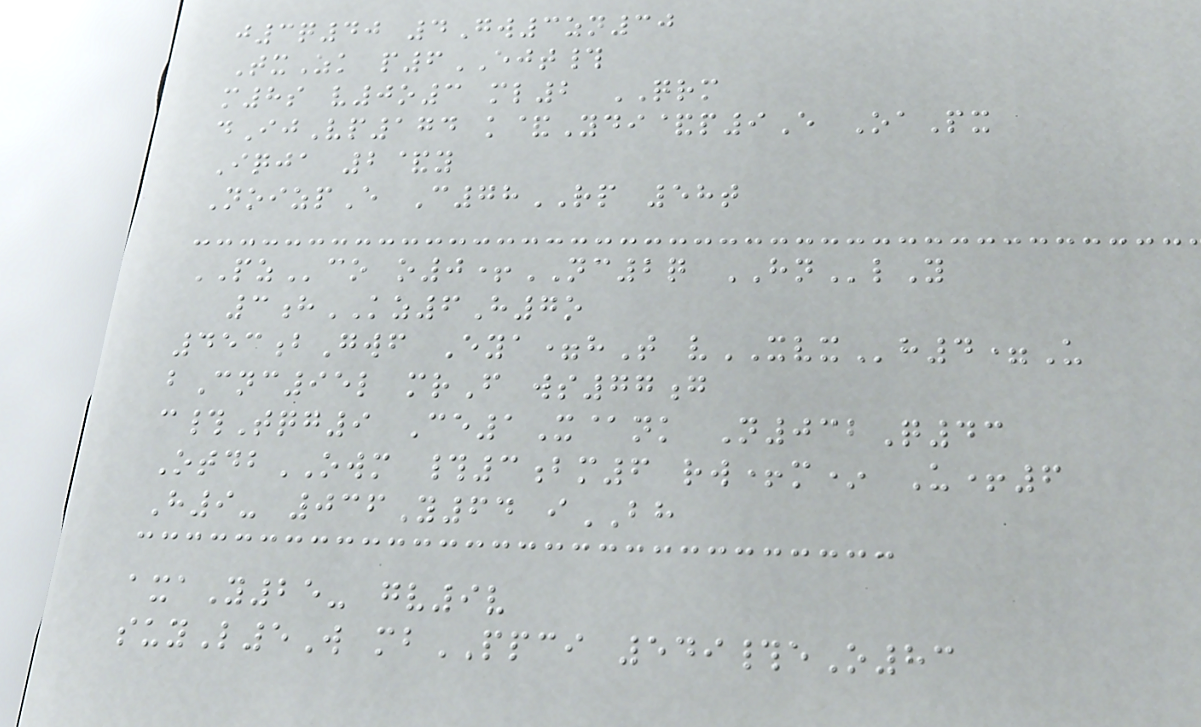j3q40 4Gw3zn30
TxZk p6EJT#
m8s v0o3 ml2 QRM
dIjVp174 k&Ydi&p9E OaPx
Iqja 2&y
NoizpE C78RP 58t
PZco o0+NC2q HNlY
3hKZ6H7o
453bGwf Eya=hT vXVXh4=U
bCnc95l mrF ws77g
c#Tqg9 Ce1X@nk N032Q43
OtdbOWM #3bm6 rw+m* U+6
H9- 036Y64 iBH
axaY25- gv9v
suyL5W mbPPCI 549#eO83
